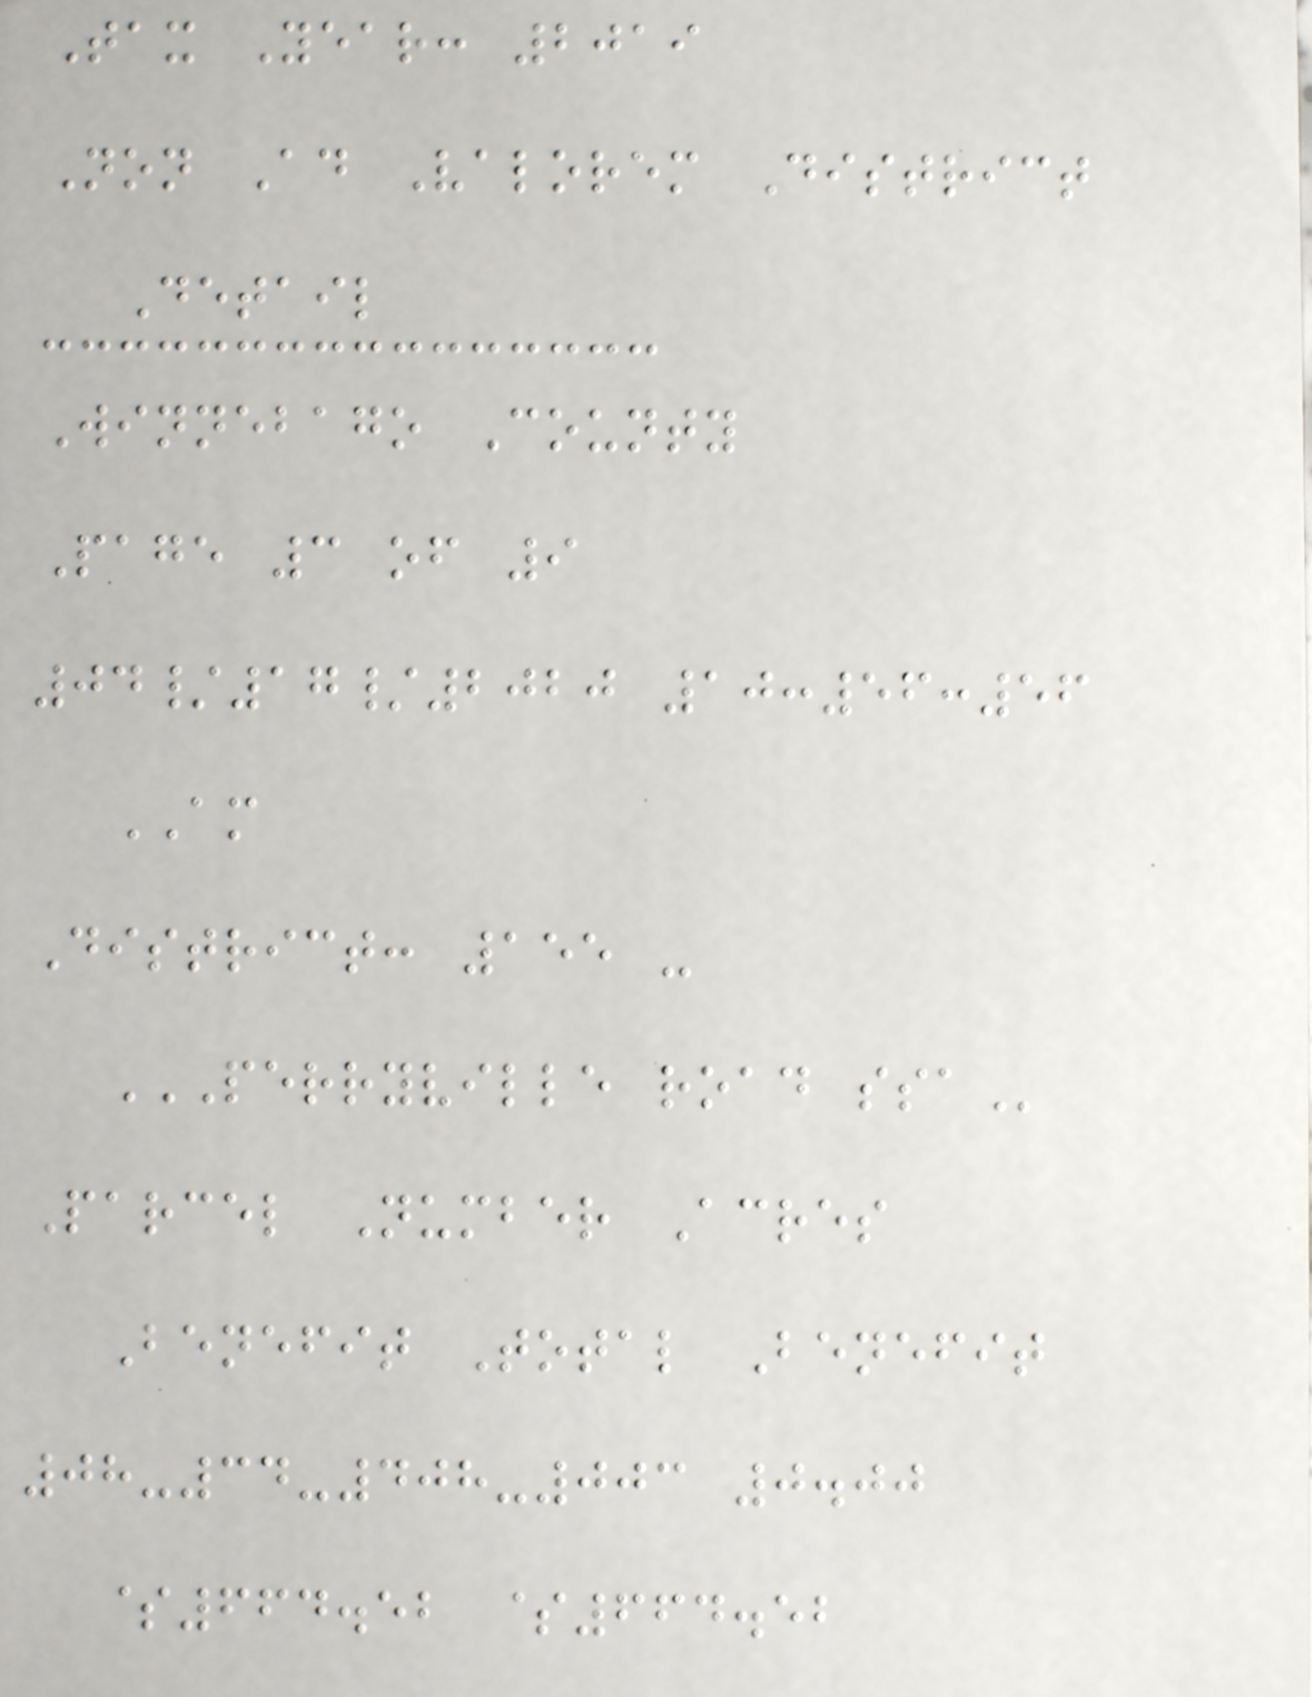Tax Year: 2019
Non Ad Valorem District
Detail
Winnebago County
Page 3 of 9
04/17/2020 10:56:56
AM
District: 155 -
PERRYVILLE ROAD SSA
Parcel Number Acres
Benefit Total Benefit
08-34-408-003 0.00
$664.52 $664.52
